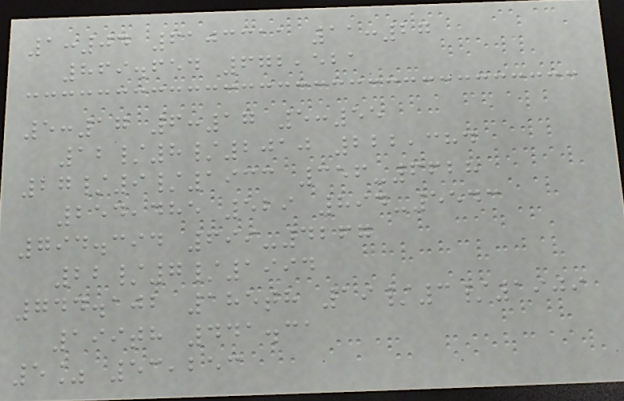1:04 6103311 11:27
869.654 672,521
5:17 6:17 5:55
12/8/2010 222,384
27/9/1933 356-6628
254,485 529 894-5543
794.394 699-4267
22/7/1994
744.102 185th 19/3/1909
199th 441.31
5% 53,253
